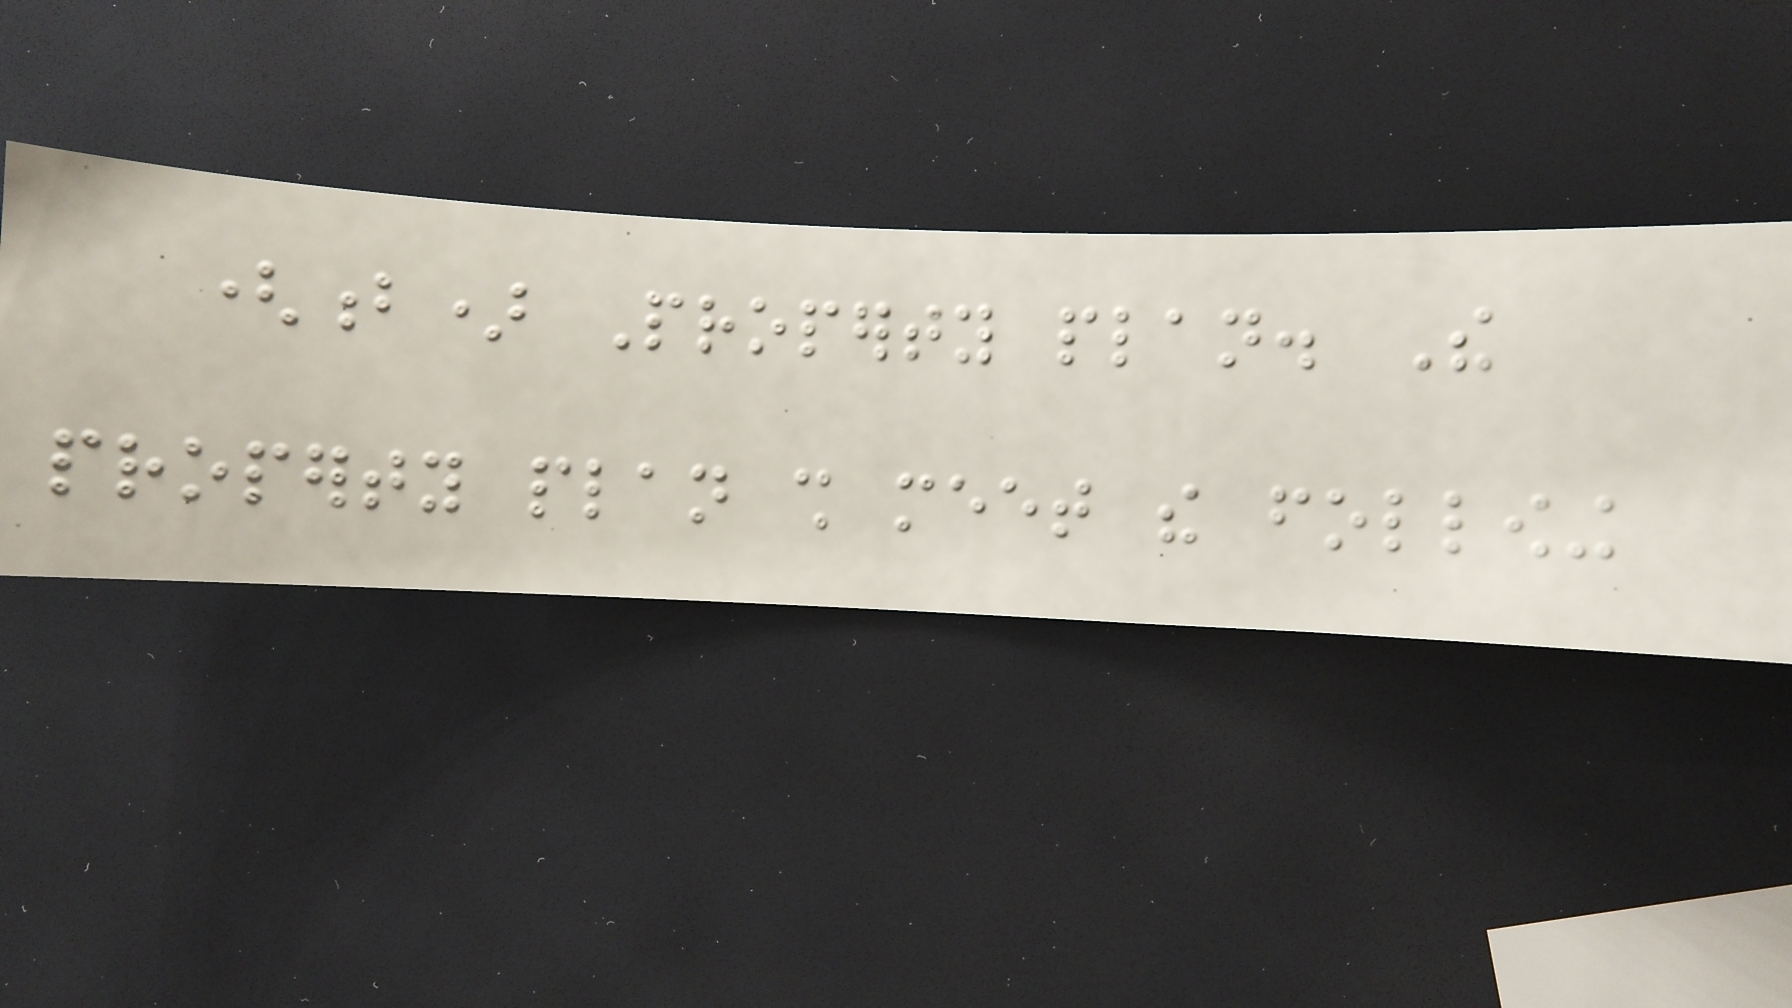(b) Property plan. The
property plan shall meet the following
